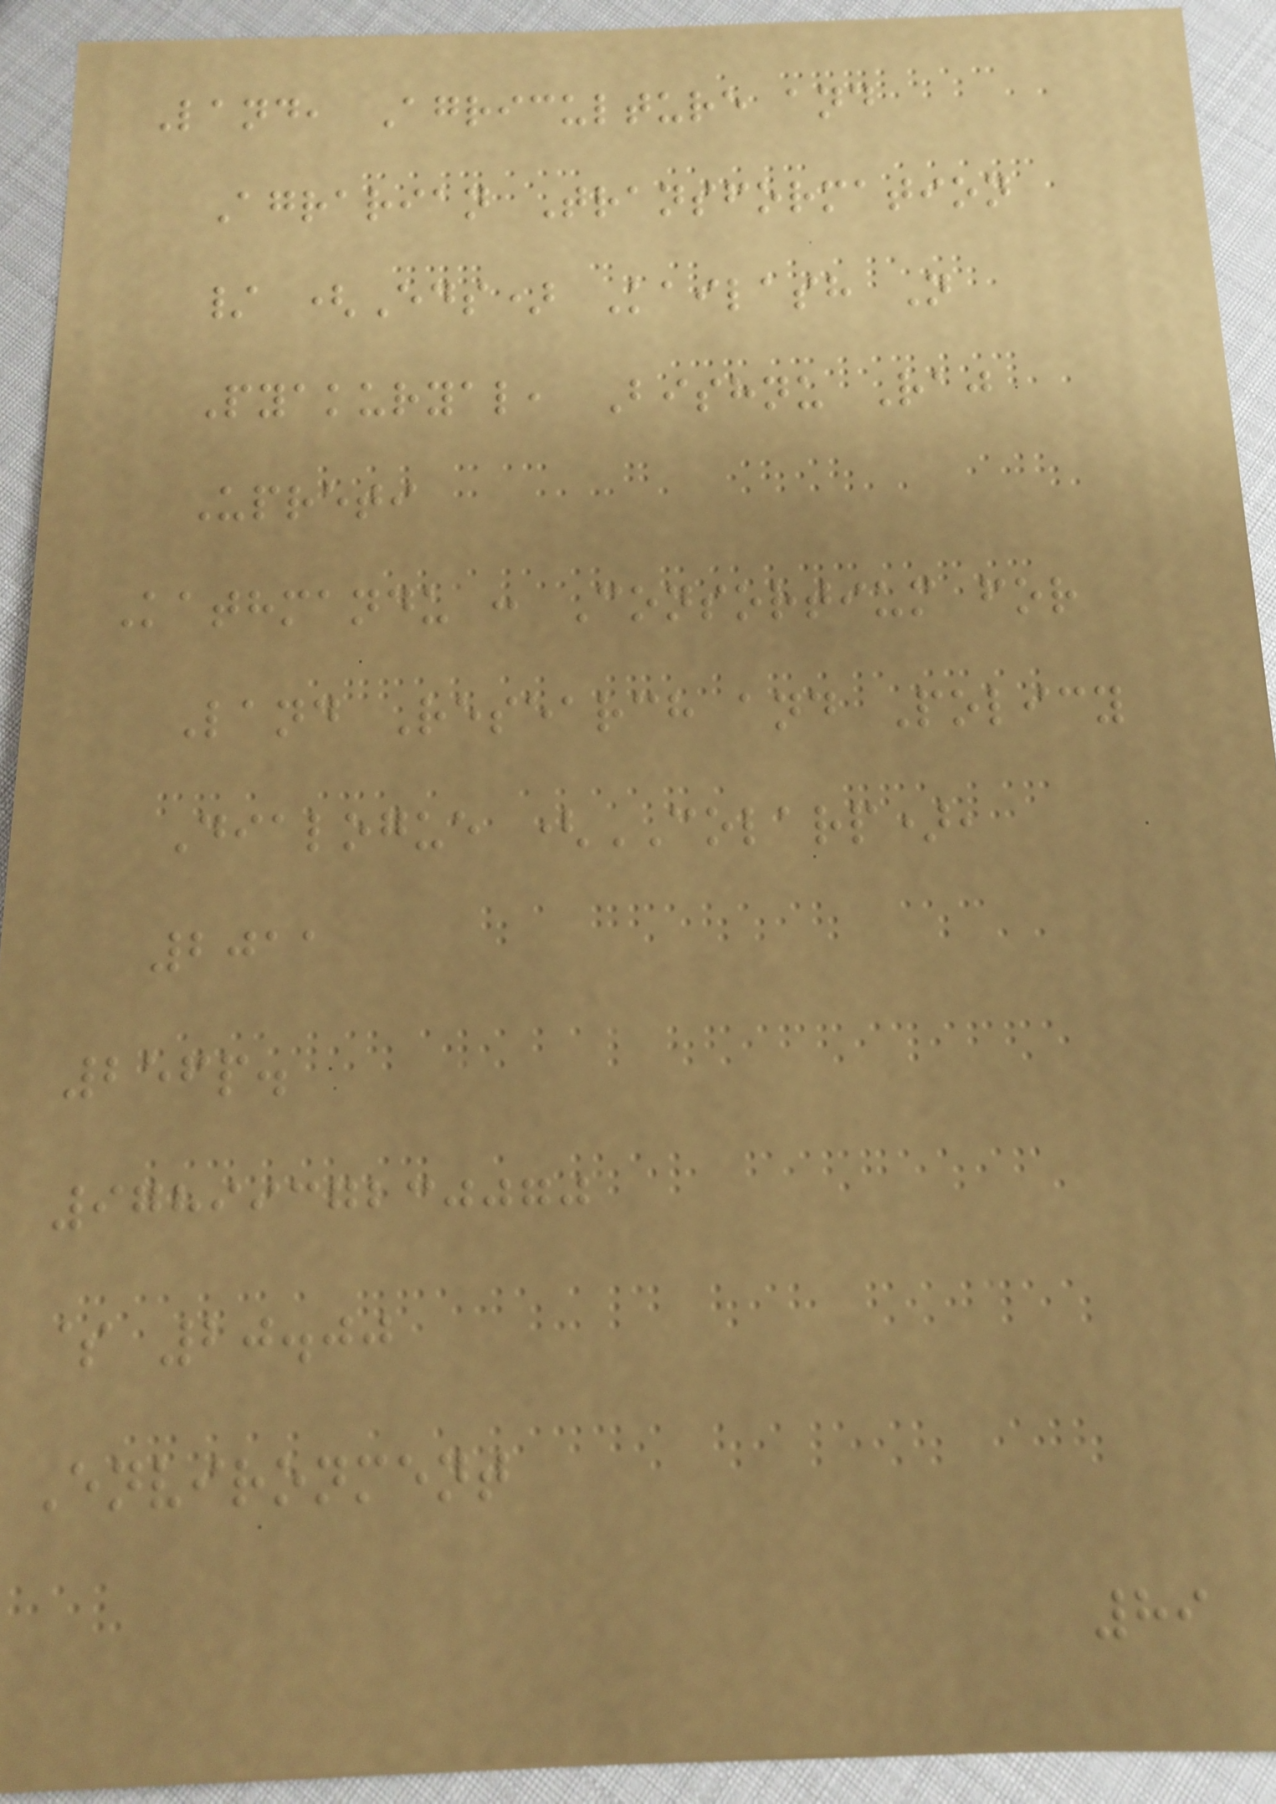Land, Agriculture and
Agrarian Transformation
/ (Eds) Kailash N
Pyakuryal, Bishnu Raj
Upreti
Kathmandu : Consortium for
Land Research and Policy
Dialogue (COLARP),
2011
256p.
9789937230070
$ 20.00
Environment
89
